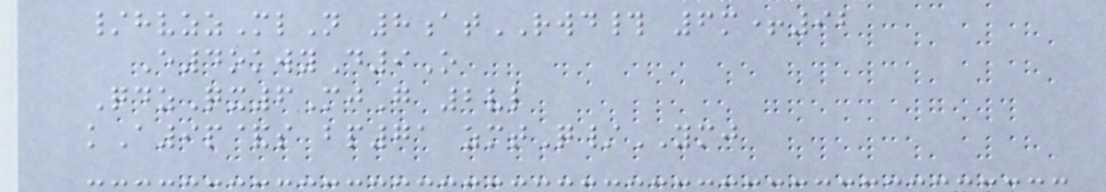/hvzzMlN 8atRWD# 6m+92
E4okwyD9O
QdzQx6MjG 2vl
kA9p&s bp71 zmtQ/YMJ
